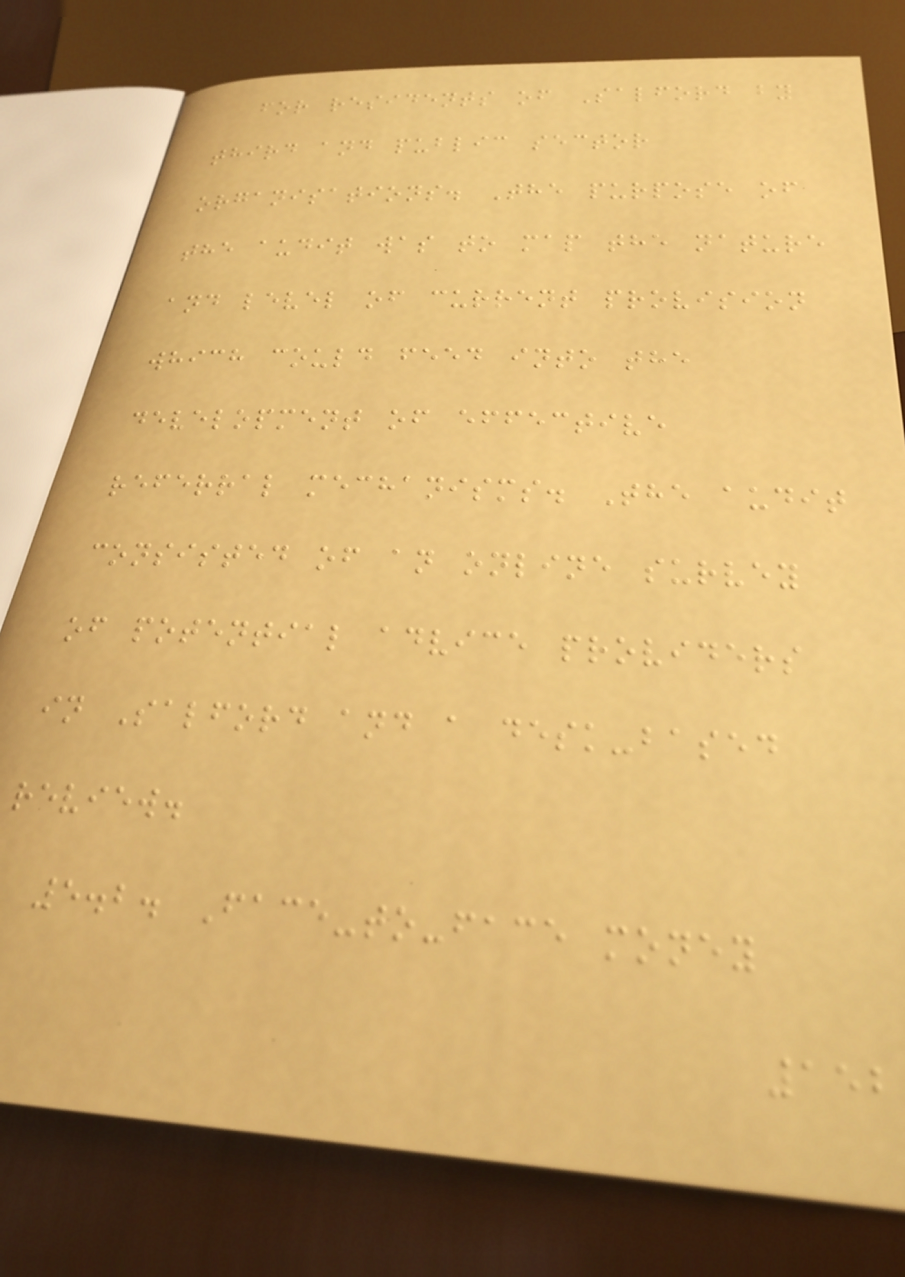for residents of Salford by
third and public sector
organisations. The purpose of
the audit was to map the nature
and level of current provision
which could feed into the
development of effective
referral mechanisms. The audit
consisted of an online survey
of potential advice providers
in Salford and a desk-based
review.
5.2. Face-to-face money
152
